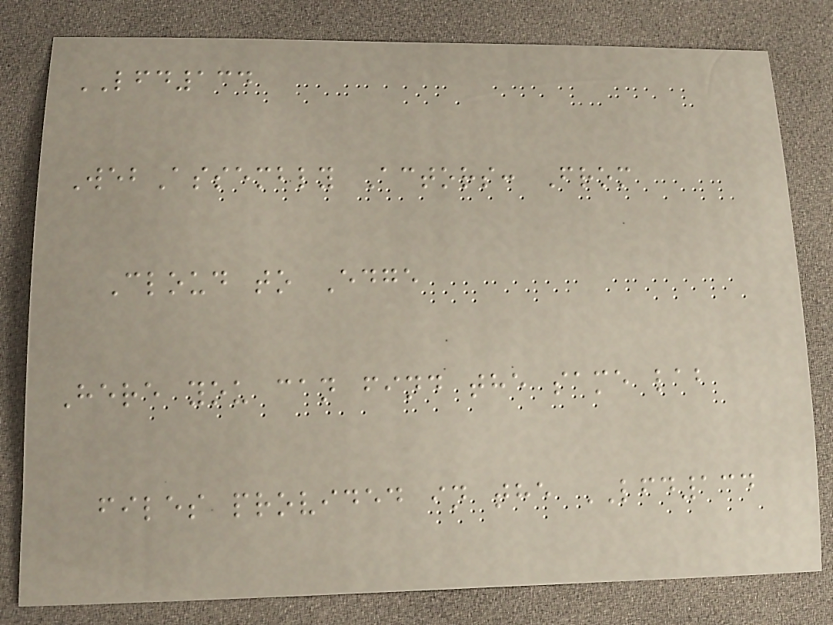LFD134
WebAssembly Actors: From
Cloud to Edge
Here you can find the same lab
files provided in the LFD134
